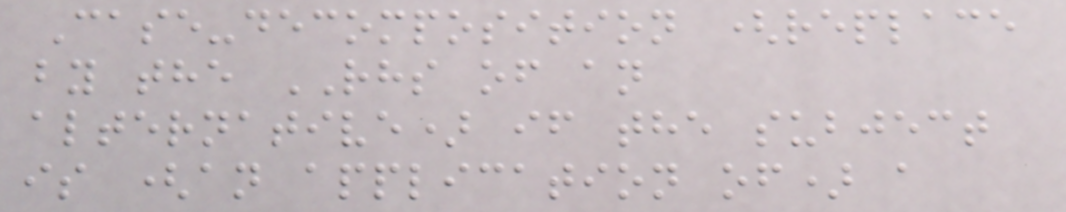Case-decomposition (replace
by the RHS of an
alternative) if the subject
is (an application of) a
